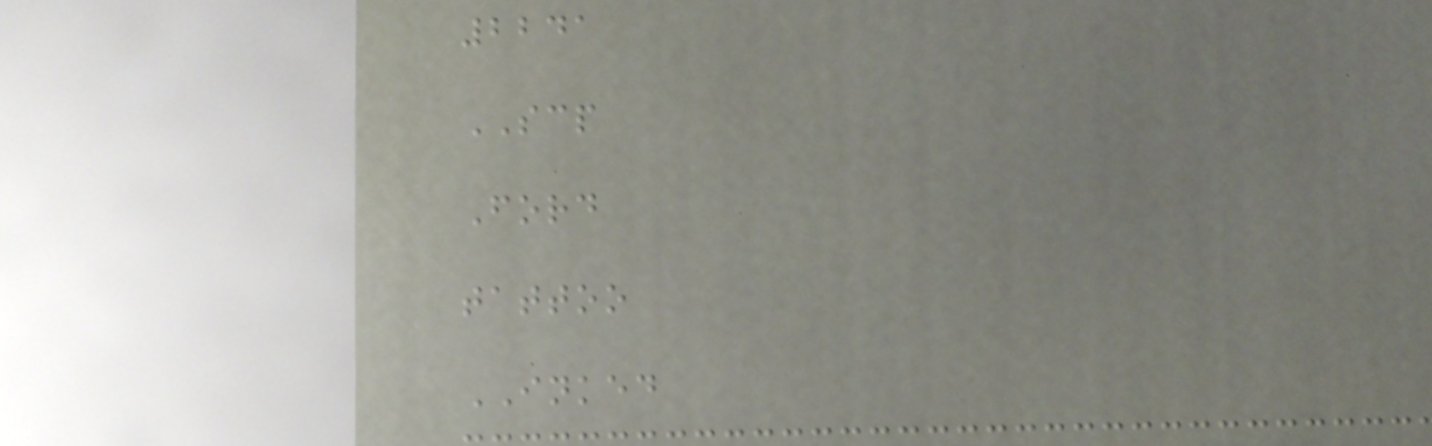2241
SCP
Ford
tattoo
INKED
